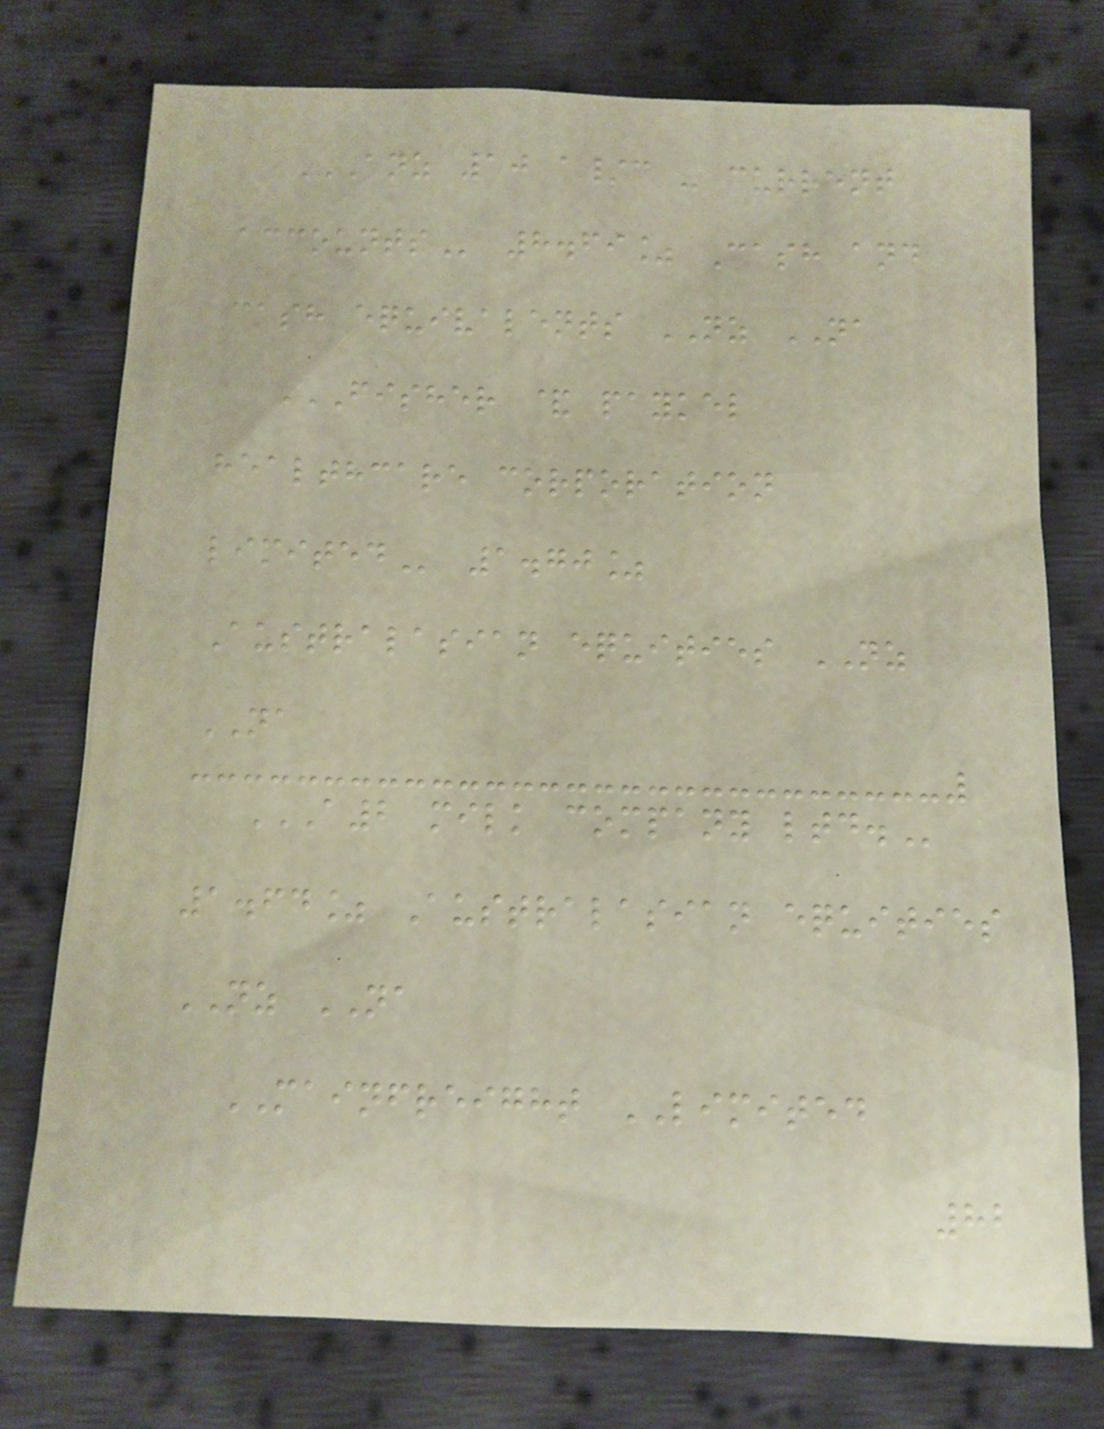ANZ 10 A/C - CURRENT
ACCOUNTS 8.69% Cash and
cash equivalents NZ NA
FISHER & PAYKEL
HEALTHCARE CORPORATION
LIMITED 1.70%
Australasian equities NZ
NA
A2 MILK COMPANY LTD.
1.64% Australasian equities
NZ NA
MAINFREIGHT LIMITED
82
